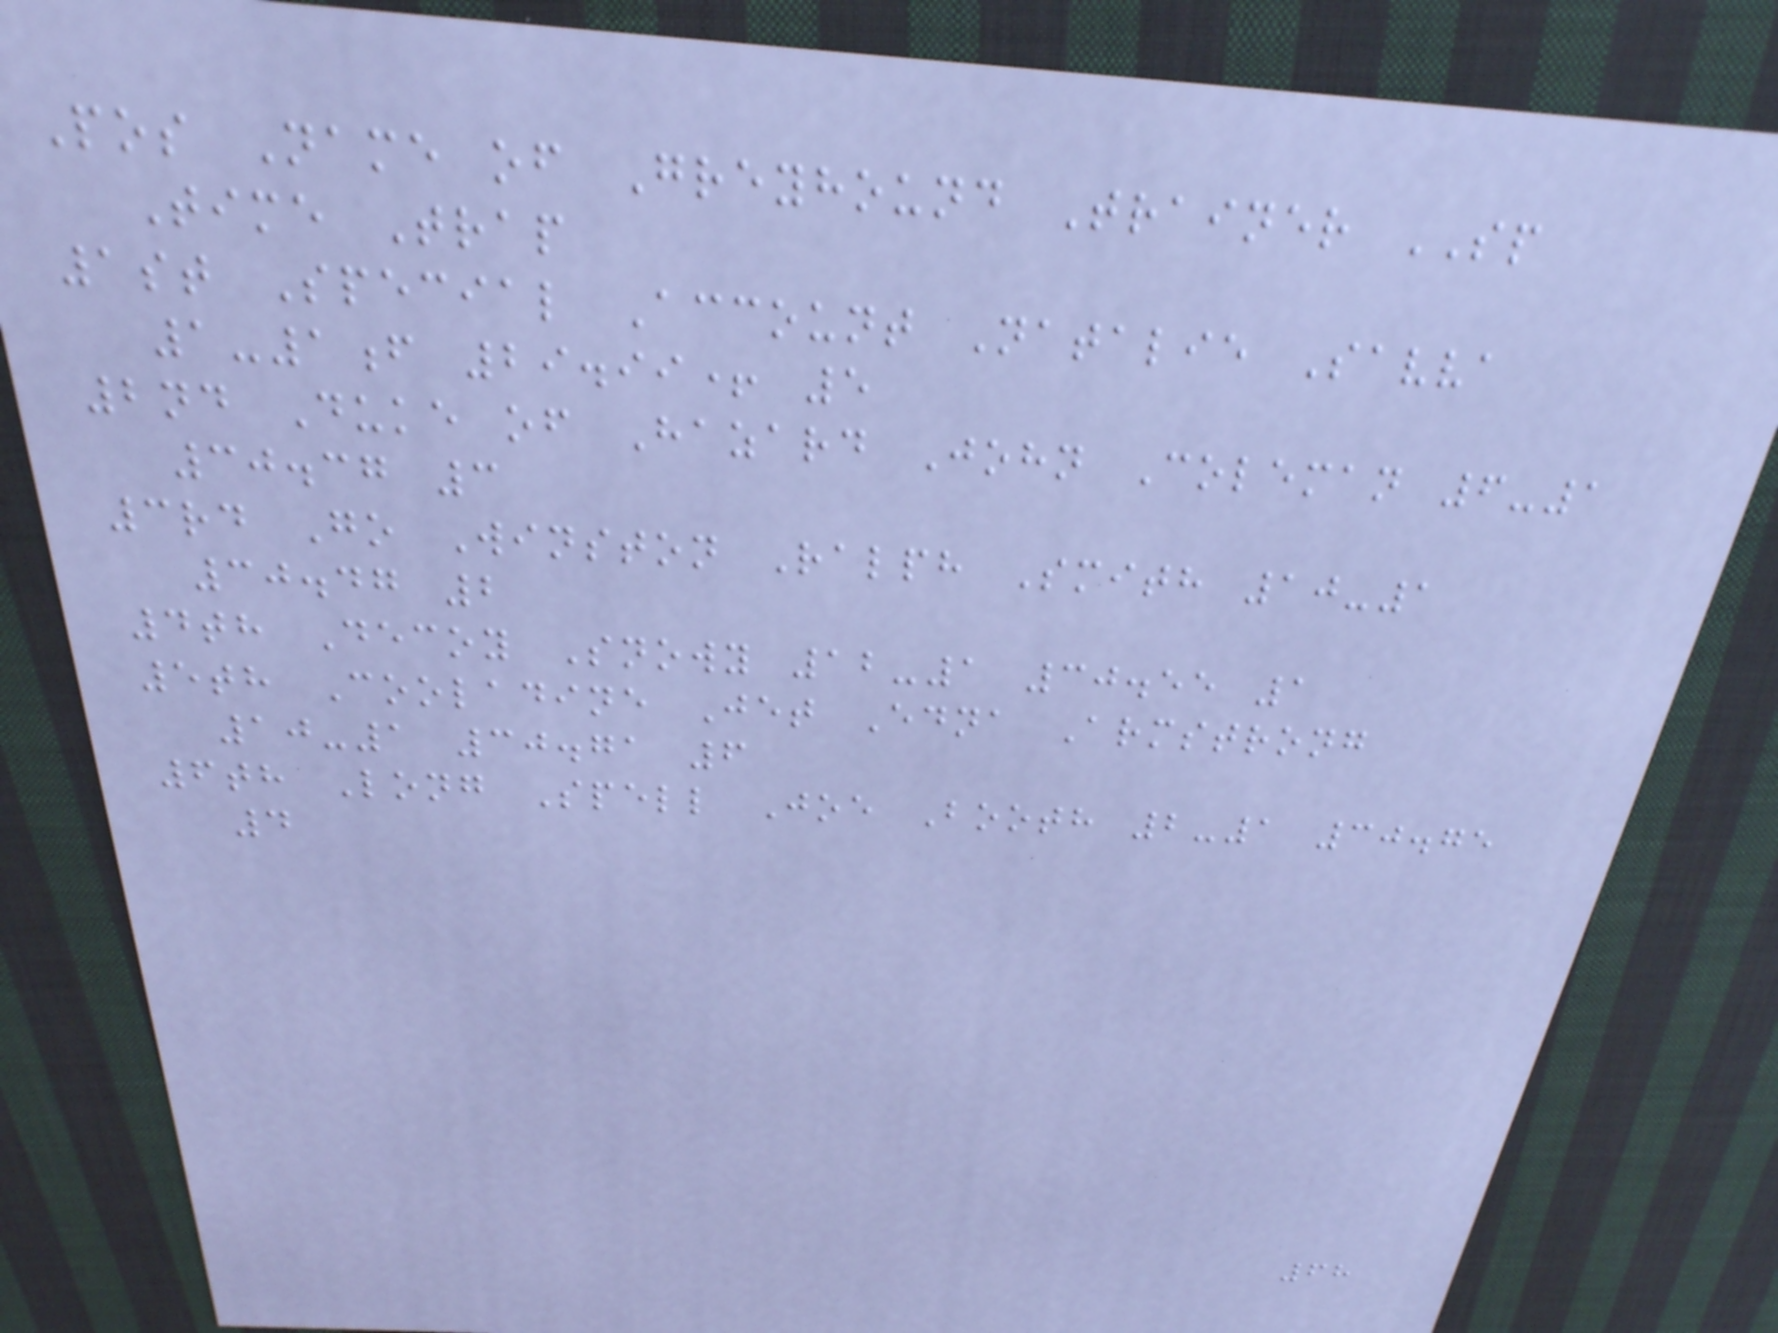Pos Name of Greyhound Trainer SP
Time Trap
1st Special Account Natalie Savva
1-1f 29.99+ 5
2nd Duke of Hazard John Coleman 6-1
30.37 3
3rd Go Winston Ralph Smith 10-1
30.47 2
4th Decoy Snowy 12-1 30.55 1
5th Cooladine Jet Edna Armstrong
10-1 30.71 6
6th Long Spell Joe Booth 2-1 30.75
4
68
